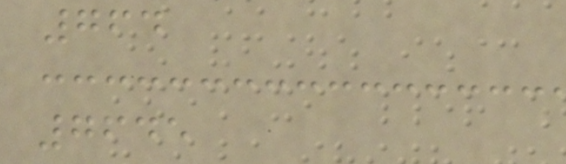764
7645
